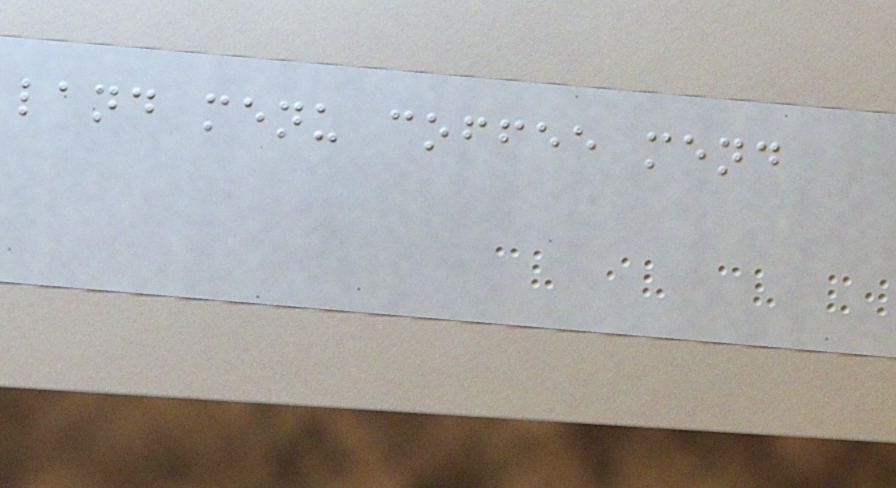land menu coffee mend
